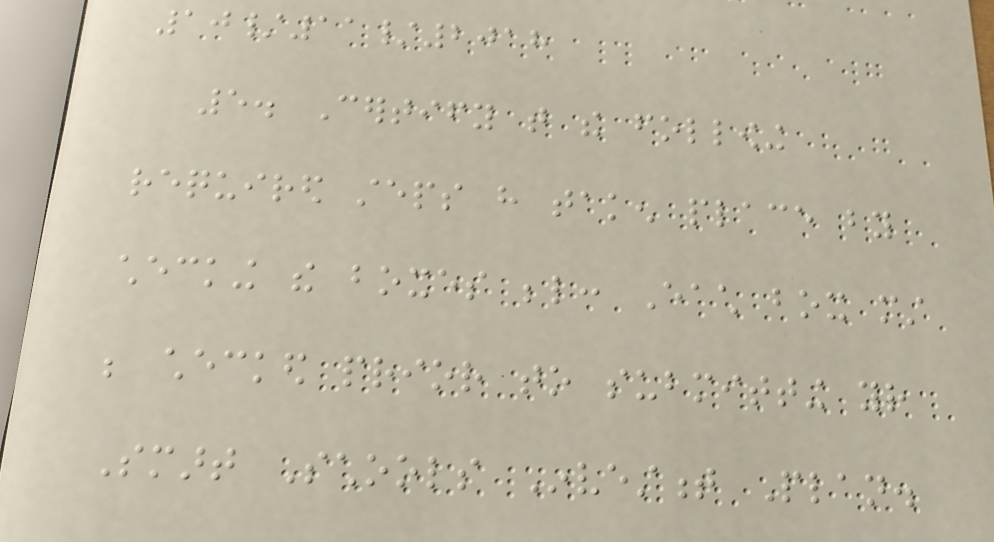10/11/2018
5. Certify that the following
required steps have taken place by
checking the boxes below: Each box must
be checked prior to submitting your
Smart Schools Investment Plan.
